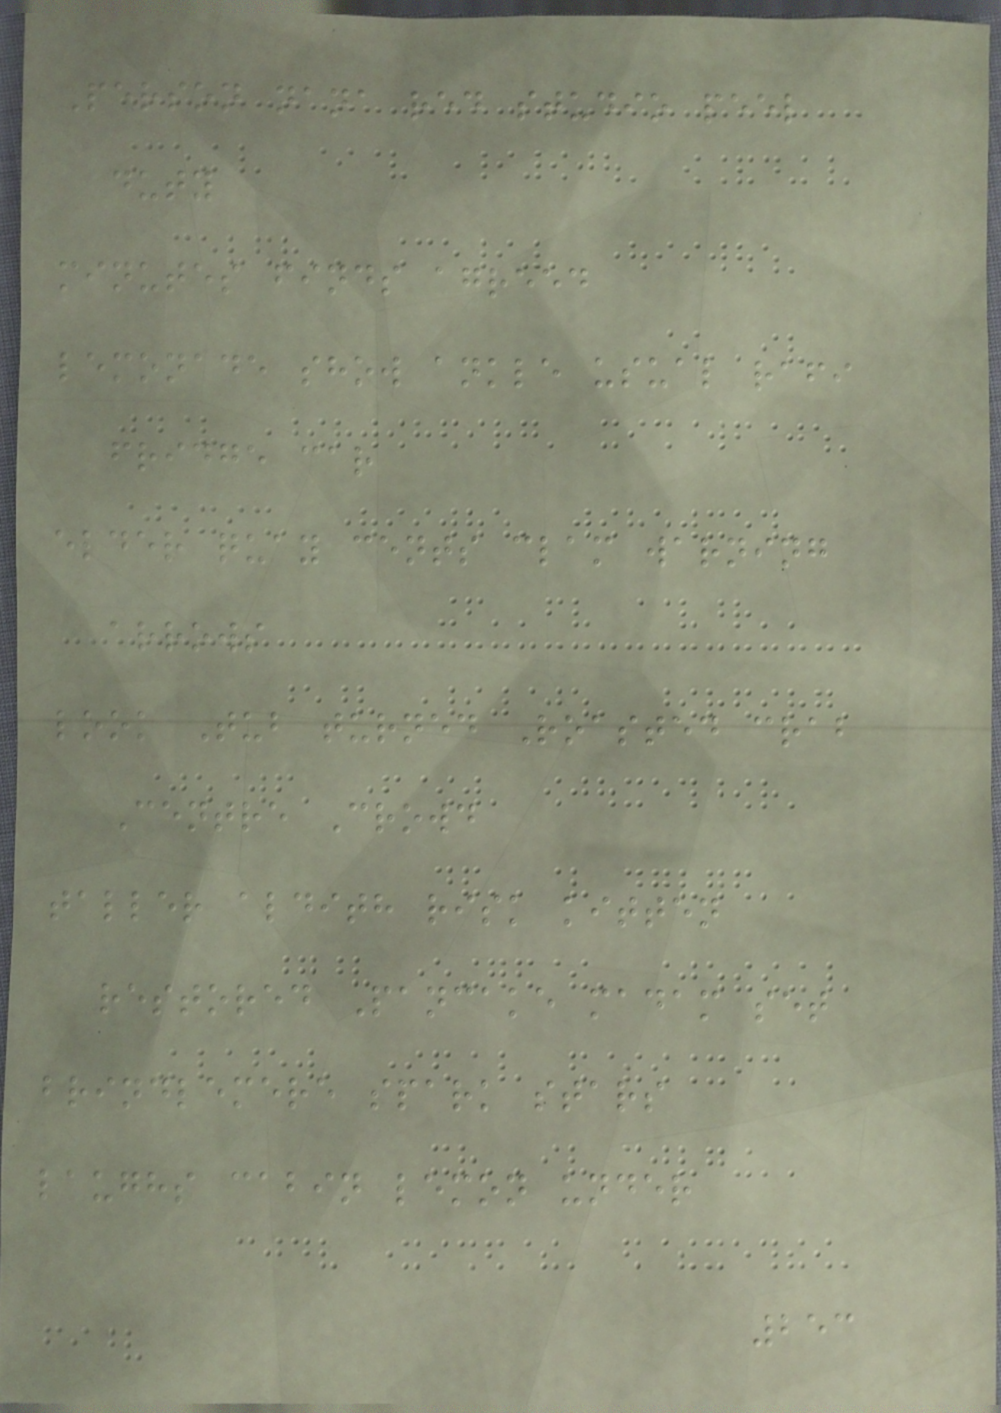Person nana red studio peel
duty
minutes finds agreed
lemonade show ankle usual rafi
fridge car
elder quay cents clam warning
arrows
look Tub turned Roasted crab
Centre Crowd
taller aldith risk kitten
restored Pancake madam set
brindlemere spark stars
laughs cabin lemon under
253
